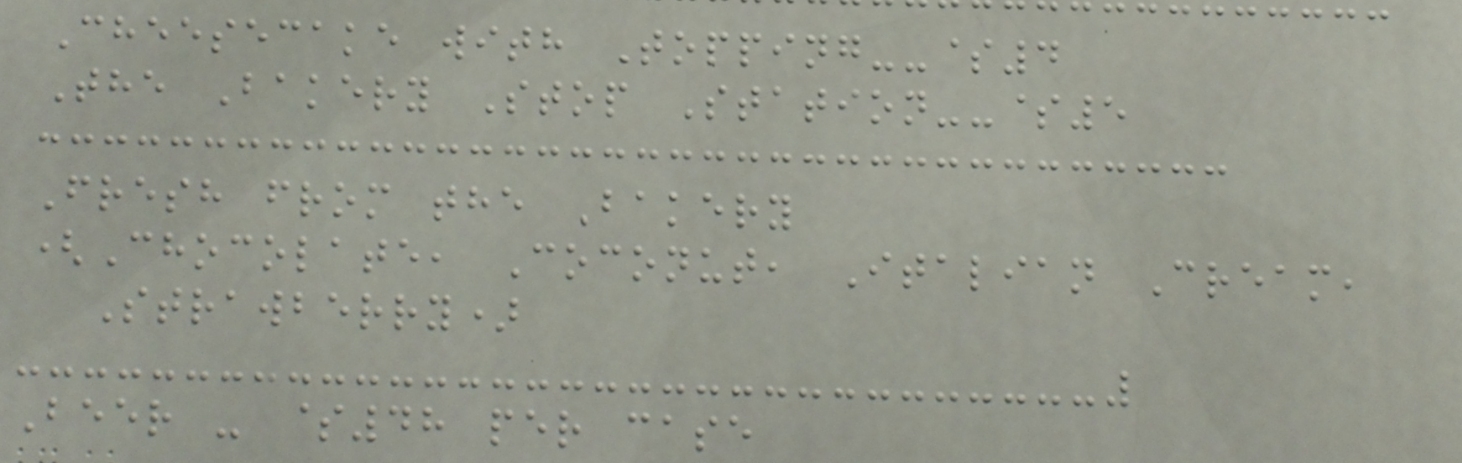Cheesecake with Topping--$4
The Bakery Stop Station--$5
Fresh from the Bakery
(Chocolate, Coconut, Italian Cream,
Strawberry)
Beer - $48 per case
